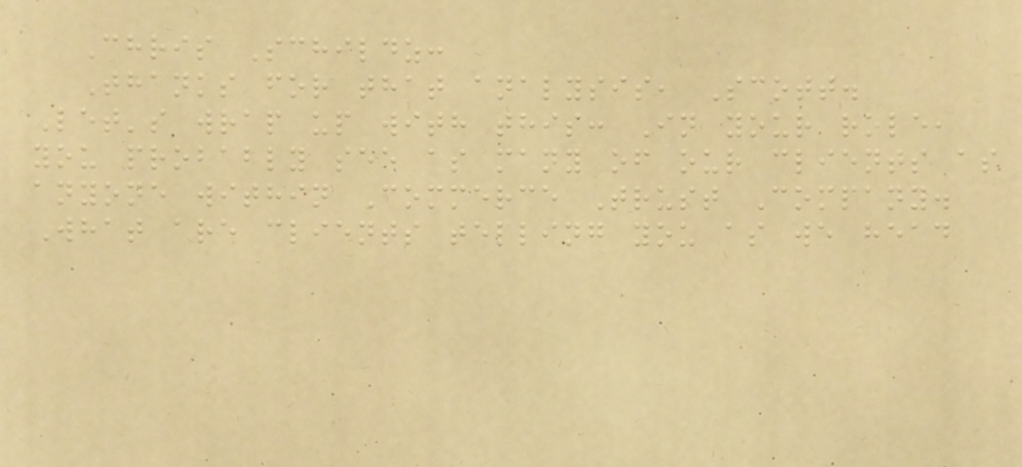Chris Schildz:
Thanks for that analysis, Scott.
Let's wrap up with this: In your role,
you probably see as many of our clients as
anyone within Commerce Trust Company.
What are clients telling you as we head
